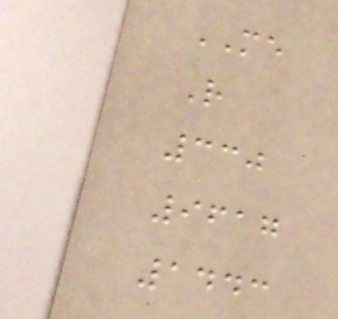ME
R
330
9617
1443
